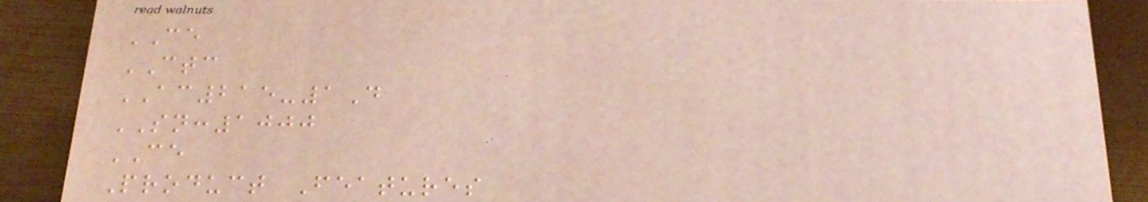CE
CTC
AC215-1D
SN:1000
CE
Product Features
